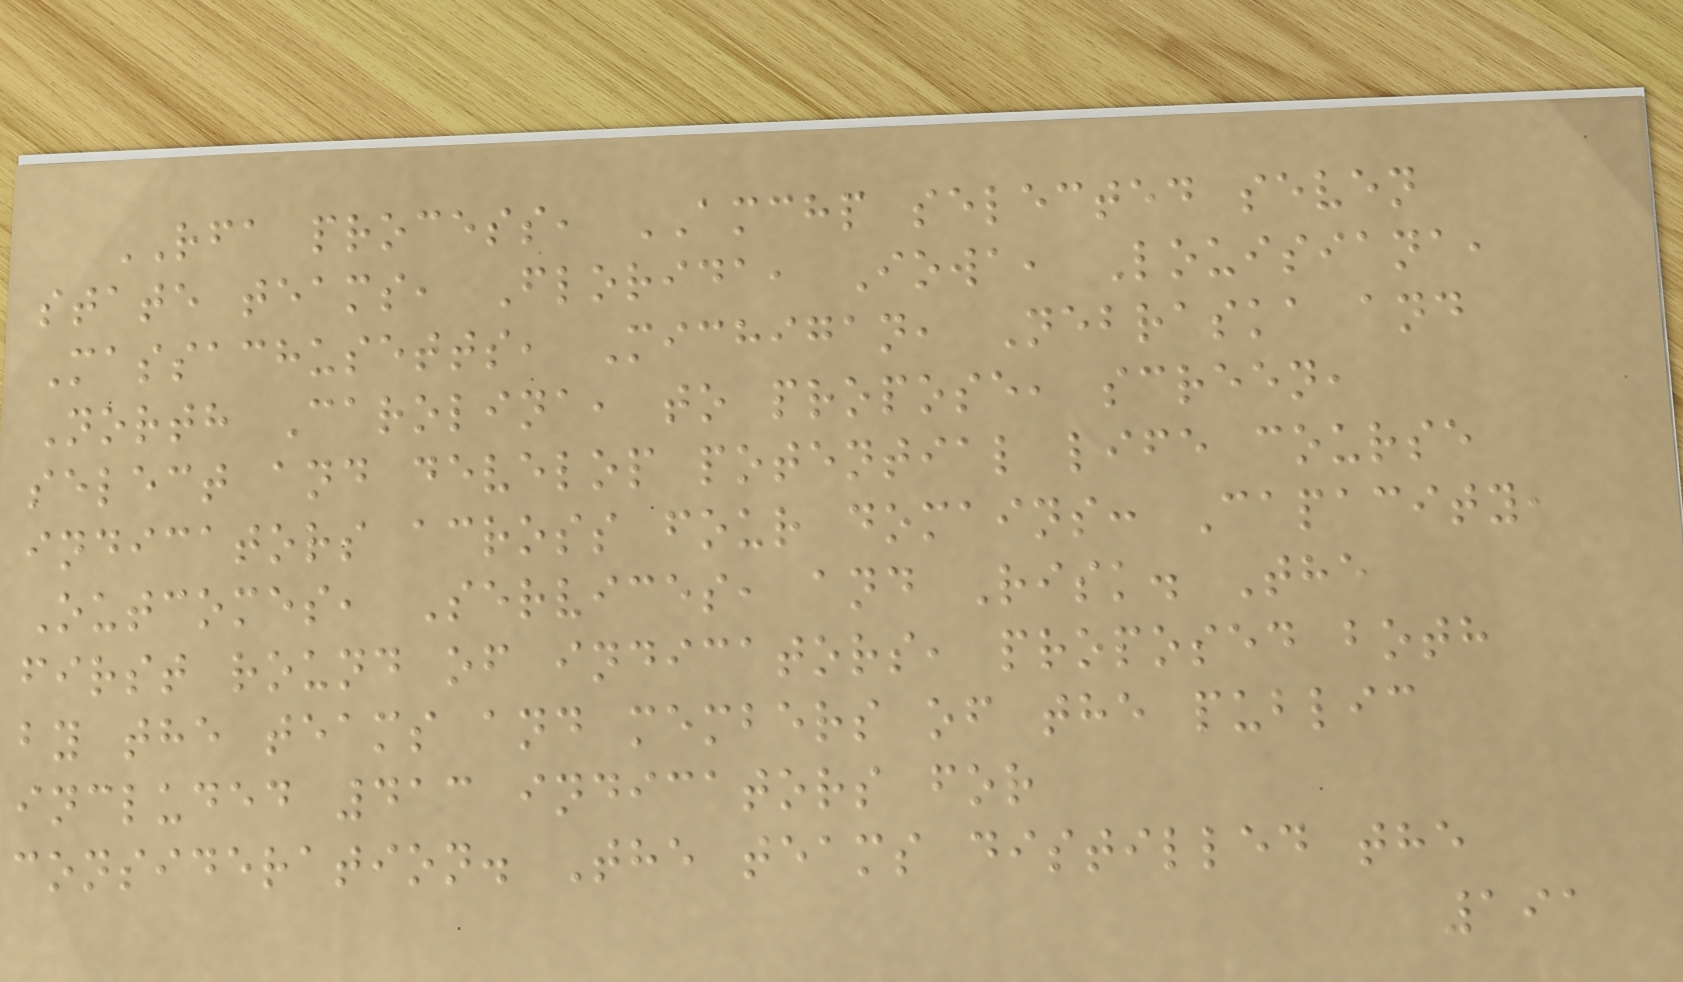RFA process, AMCHP selected seven
state teams, Florida, Iowa, Louisiana,
Massachusetts, Michigan, Nebraska and
North Carolina, to propose, screen,
select and develop potential life course
indicators across four domains: Capacity,
Outcomes, Services, and Risk. The
first round of indicators, proposed both
by the teams and members of the public
included 413 indicators for
consideration. The teams distilled the
191
